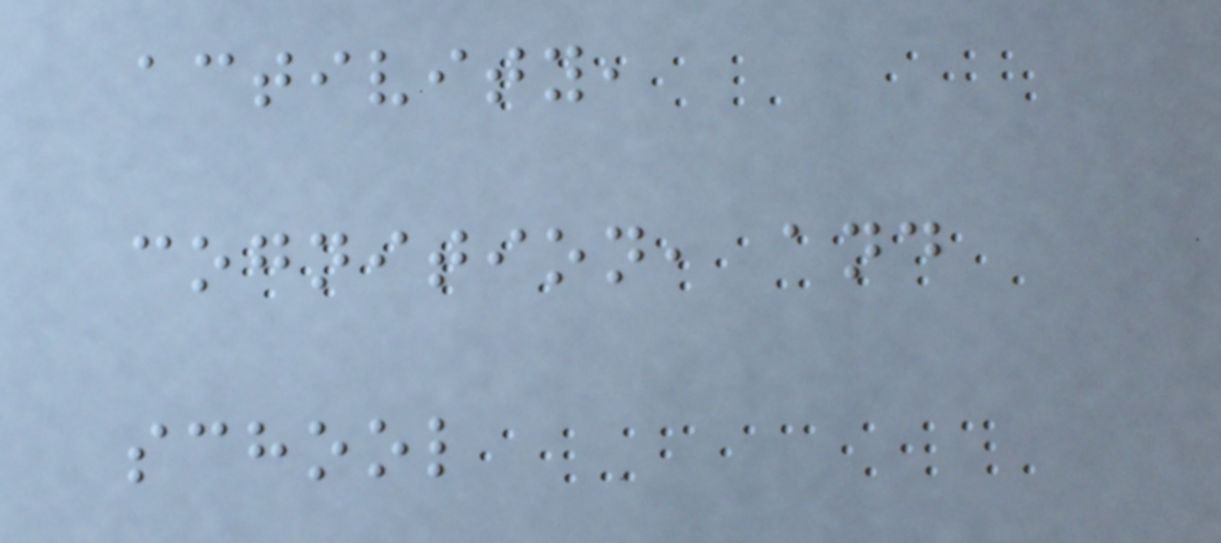activity,
cognition, and
school
